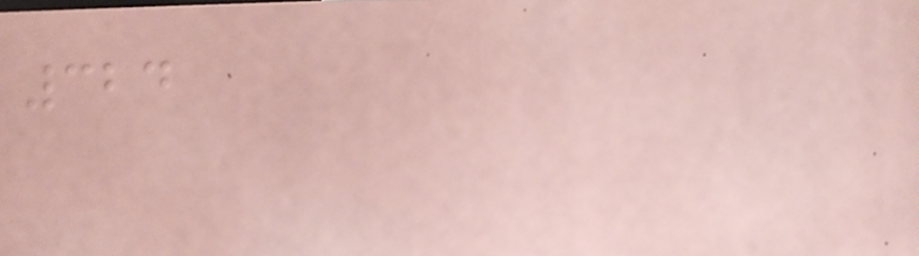324
